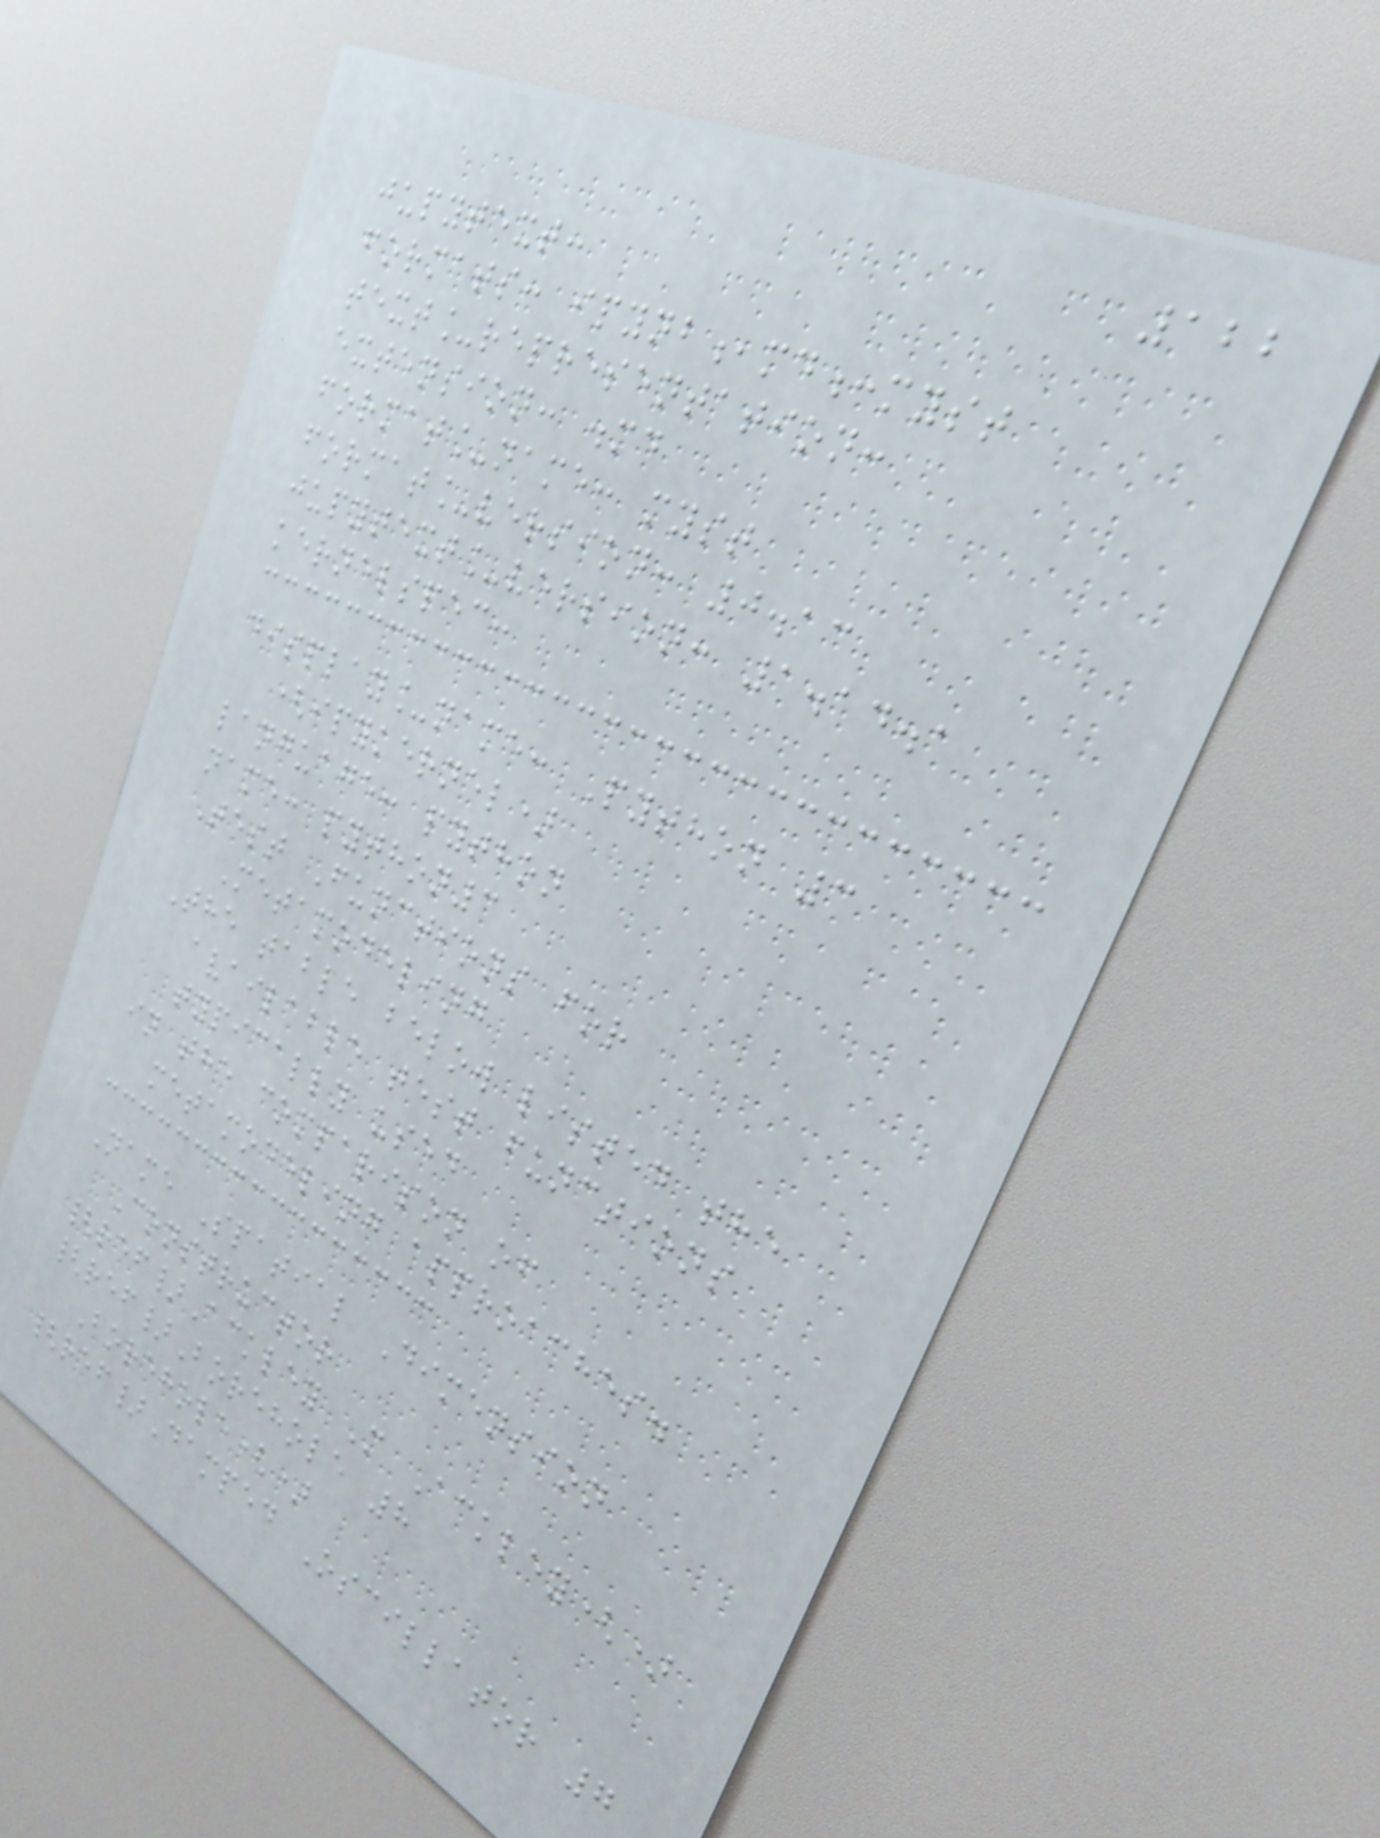122
jupytext:
formats: ipynb,md:myst
text_representation:
extension: .md
format_name: myst
format_version: 0.13
jupytext_version: 1.14.1
kernelspec:
display_name: Python 3
(ipykernel)
language: python
name: python3
Test Functions for
Metamodeling
The table below listed the
available test functions
typically used
in the comparison of
metamodeling approaches.
Name Spatial Dimension
Constructor
{ref}Ackley M Ackley()
{ref}Borehole 8
Borehole()
{ref}Damped Oscillator 7
